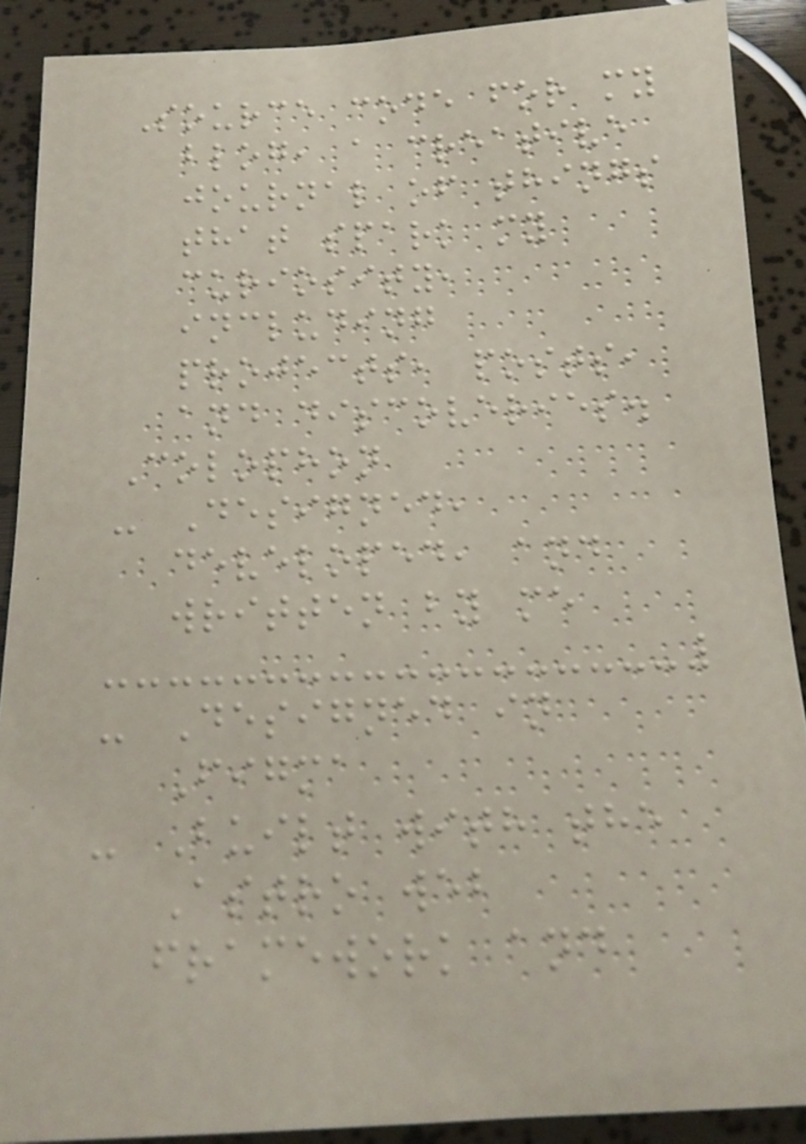Source code for my
blog, a creative
journal of things
that spark my
curiosity,
including
projects, posts,
and discoveries.
Colophon
- Designed,
developed, and
written by me
- Designed in
Figma
- Built with the
Astro web
framework and
